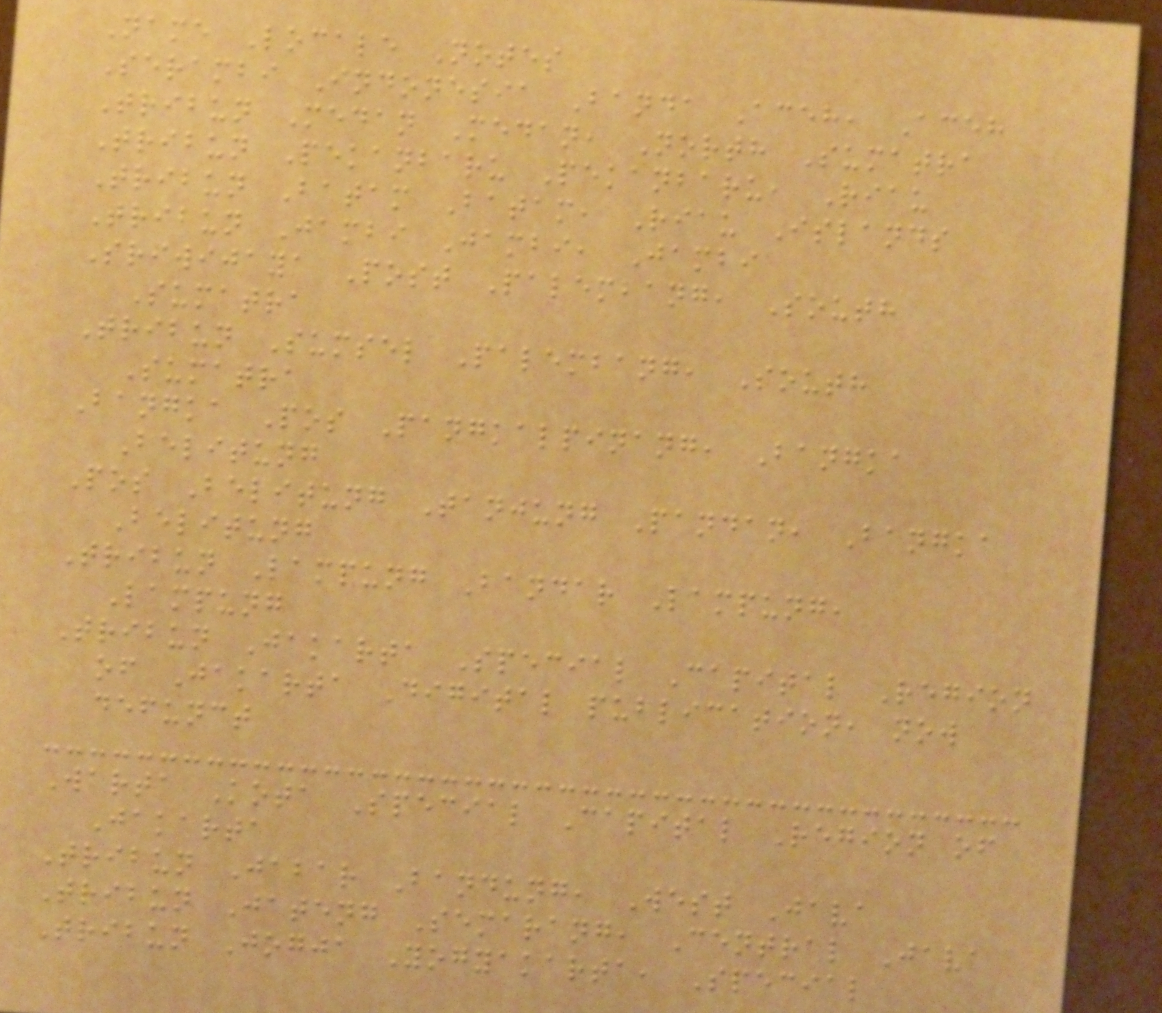Name Locale Notes
Serambi Indonesia Banda Aceh, Aceh
Tribun Medan Medan, North Sumatra
Tribun Pekanbaru Pekanbaru, Riau
Tribun Batam Batam, Riau Islands
Tribun Jambi Jambi, Jambi
Sriwijaya Post Palembang, South
Sumatra
Tribun Sumsel Palembang, South
Sumatra
Bangka Pos Pangkalpinang, Bangka
Belitung
Pos Belitung Tanjung Pandan, Bangka
Belitung
Tribun Lampung Bandar Lampung,
Lampung
Tribun Jakarta Special Capital Region
of Jakarta Digital publication, now
defunct
Warta Kota Special Capital Region of
Jakarta
Tribun Jabar Bandung, West Java
Tribun Jateng Semarang, Central Java
Tribun Jogja Yogyakarta, Special
